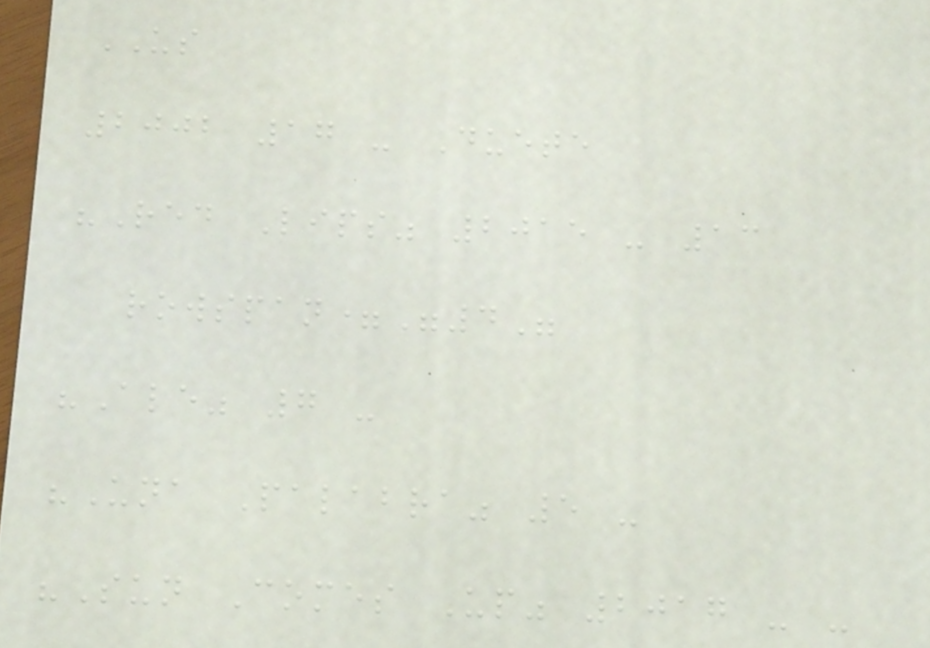US
2002 17 - Duete
"Red Lips" 2015 - 13
rowspan="4"
"Ale" 7 -
"Una Palabra" 5 -
"Sun Comes Up" 2017 - -
